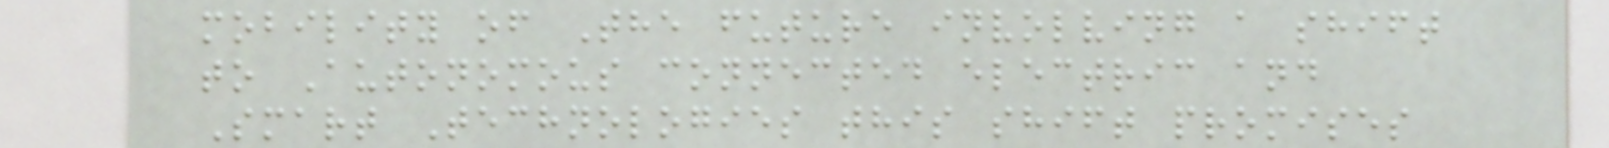mobility of The future involving a shift
to Autonomous connected electric and
Smart Technologies this shift promises
